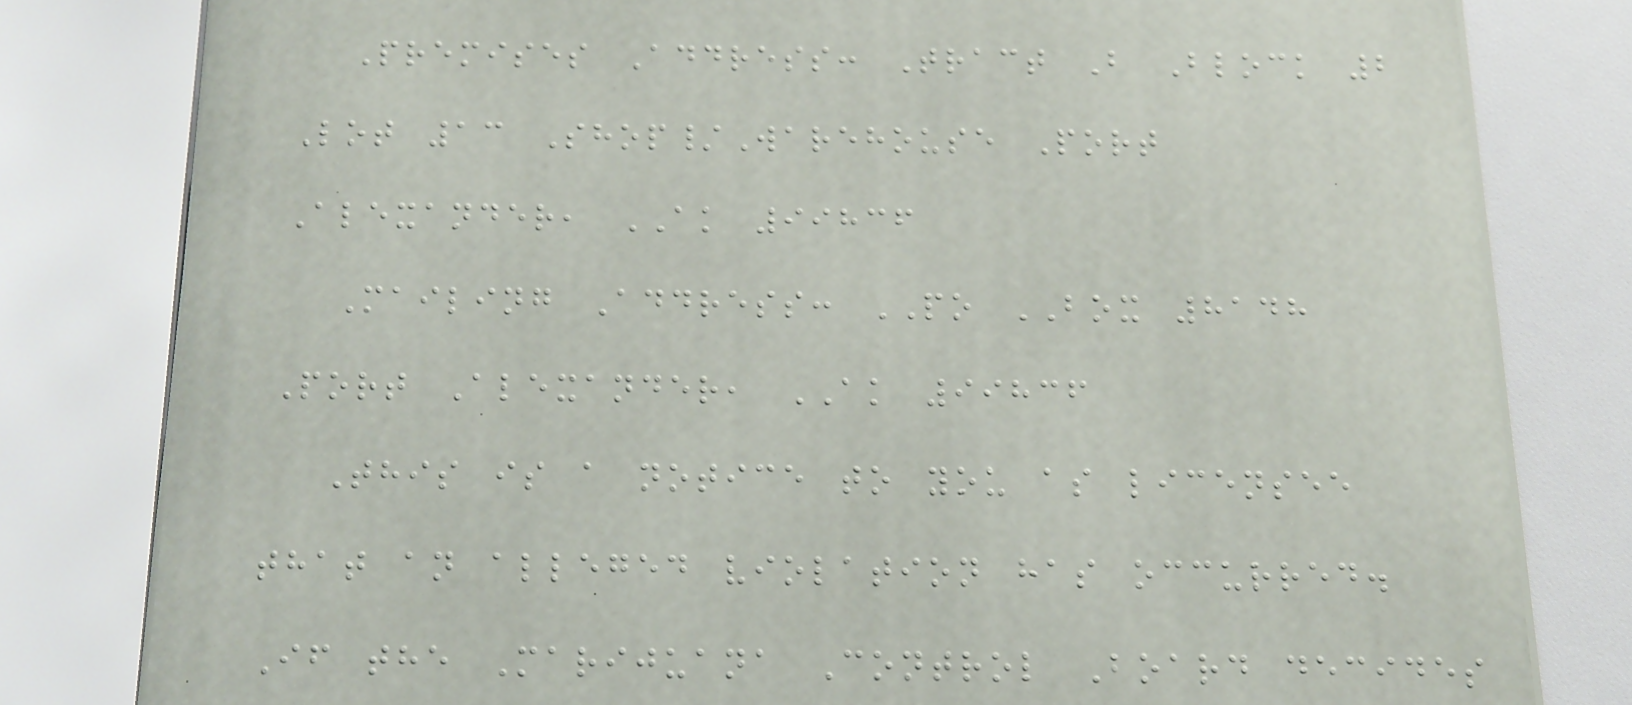Premises Address: Tract B Block 2
Lot 13 Shop/Warehouse Port
Alexander, AK 99836
Mailing Address: PO BOX 8148
Port Alexander, AK 99836
This is a notice to you as licensee
that an alleged violation has occurred.
If the Marijuana Control Board decides
